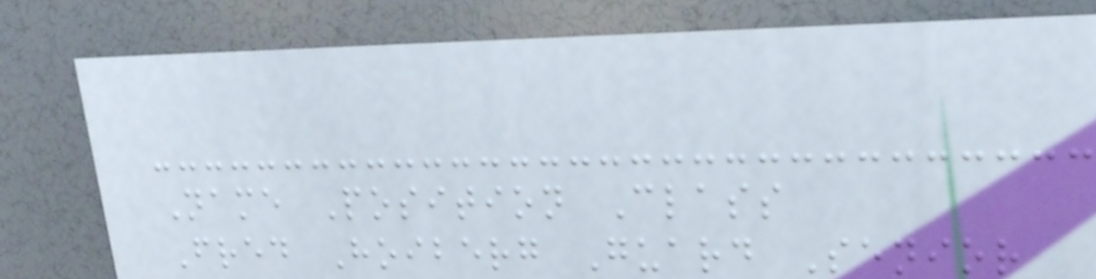Name Position Class
Fred Hoiberg Guard Senior
